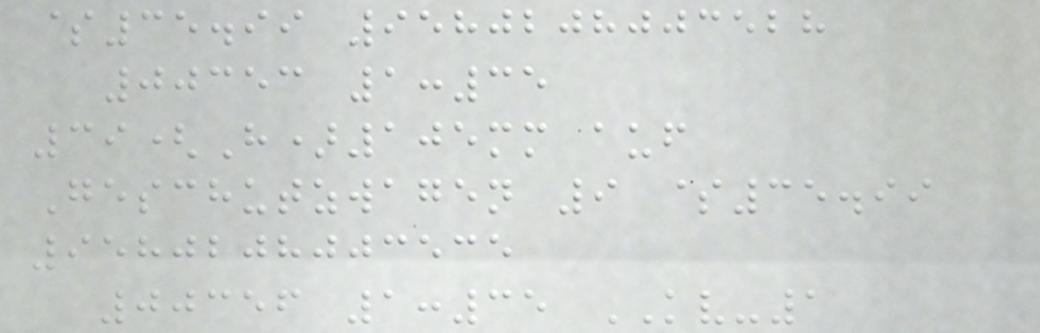$35.99 9580208003528
00353 1:35
39(H)105mm auf
Geschutzwagen 9 $35.99
9580208003535
00356 1:35 KV-1
